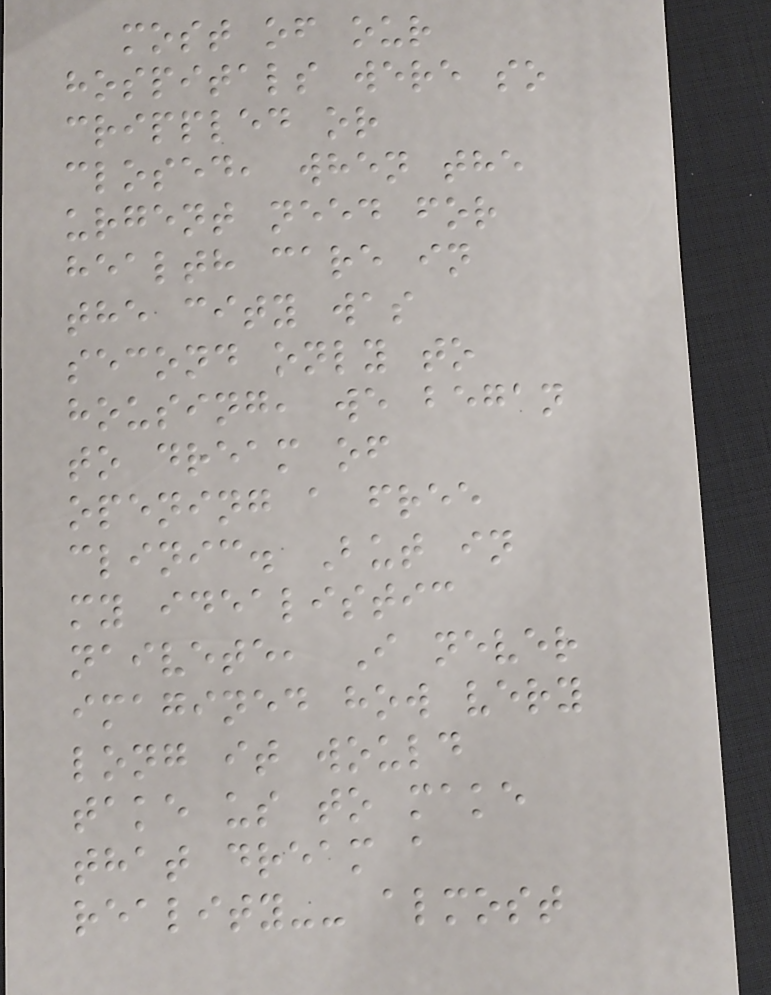most of our
hospitals were so
crippled or
closed, when the
urgent need for
health care in
the city was
second only to
housing, we began
to dream of
opening a free
clinic. But in
my idealistic
naivete, I never
imagined how very
long it would
take us to make
that dream a
reality-- almost
